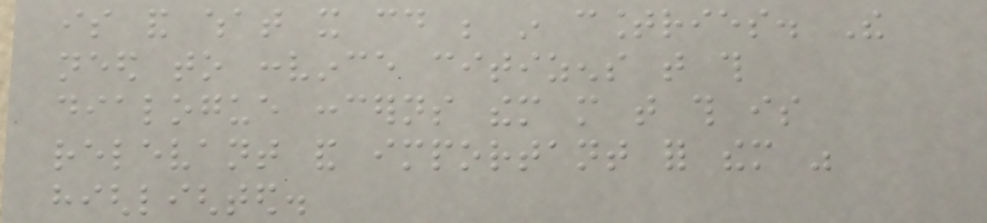is and what it could be in countries. The
need to convince citizens that this
dialogue concerns them more that this is
relevant and important for them was
highlighted.
